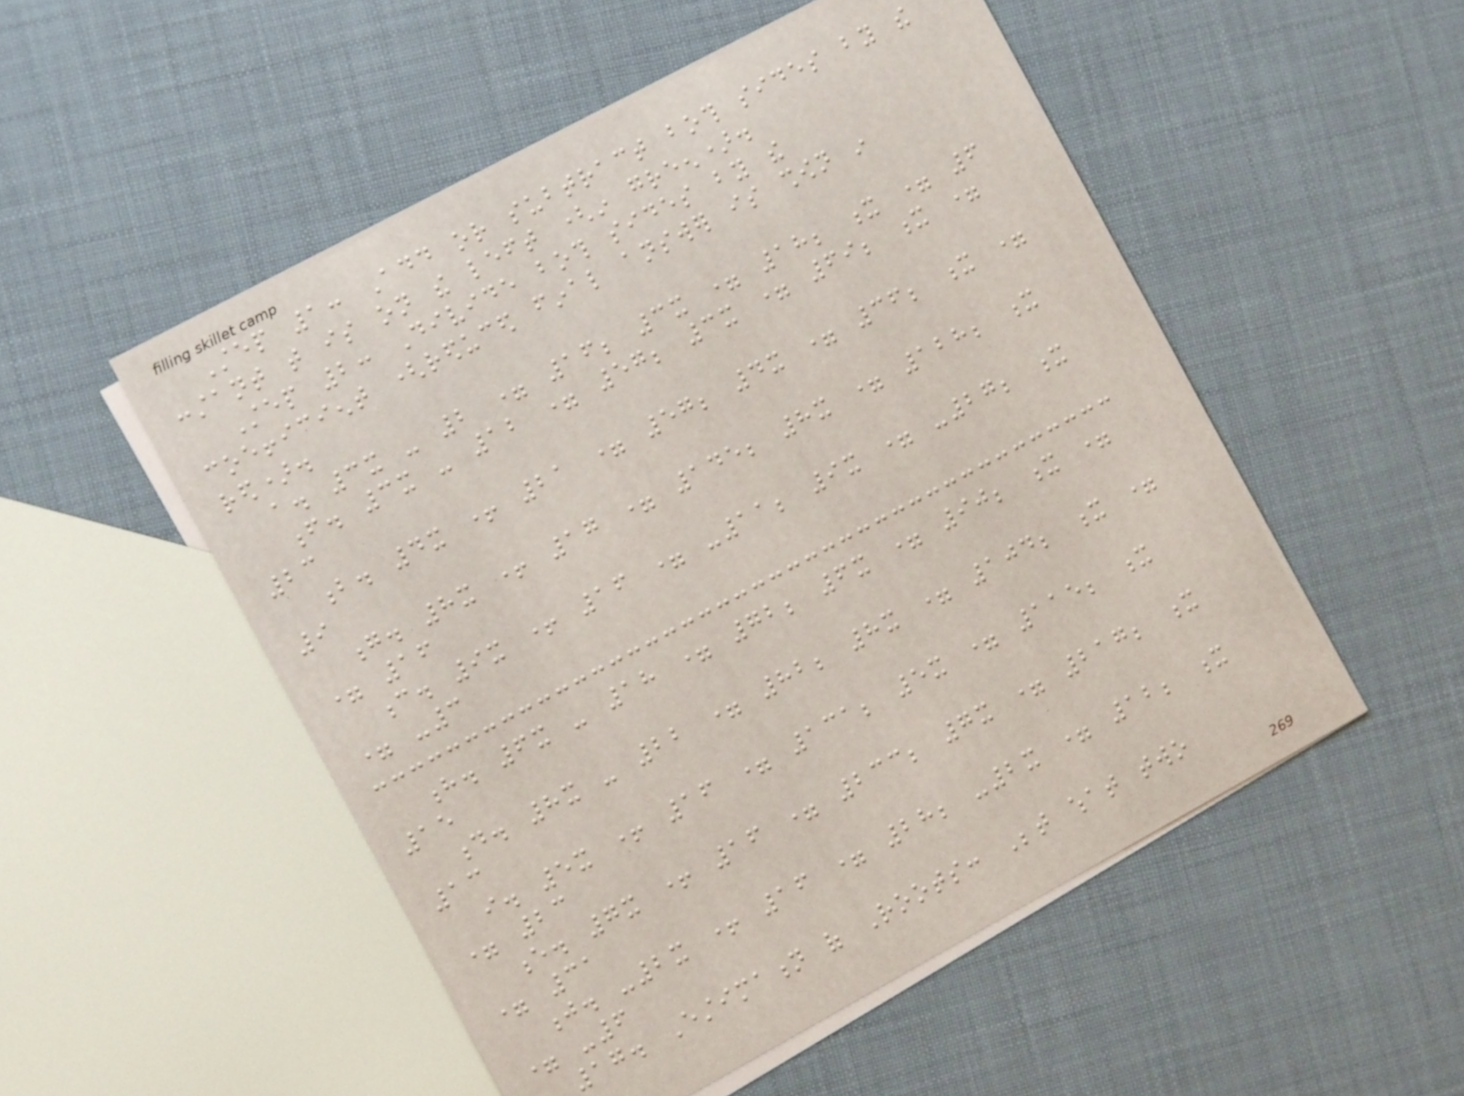Step 1: Add or subtract both sides by the
constant that is on the left (in green).
Step 2: Divide both sides by the
coefficient (reduced final answer is shown in
red).
a. 3x - 2 = 16; 3x = 18; x = 6
f. 3x - 12 = 57; 3x = 69; x =
23
b. 4x + 21 = 57; 4x = 36; x =
9
g. 8x + 17 = 145; 8x = 128; x
= 16
c. 9x + 16 = -11; 9x = -27; x
= -3
h. 6x - 18 = 72; 6x = 90; x =
15
d. 8x - 22 = 82; 8x = 104; x =
13
i. 5x + 16 = 131; 5x = 115; x
= 23
e. 7x + 16 = 233; 7x = 217; x
= 31
j. -2x + 16 = 28; -2x = 12; x
= -6
17. Estimation of Roots: Between what two
